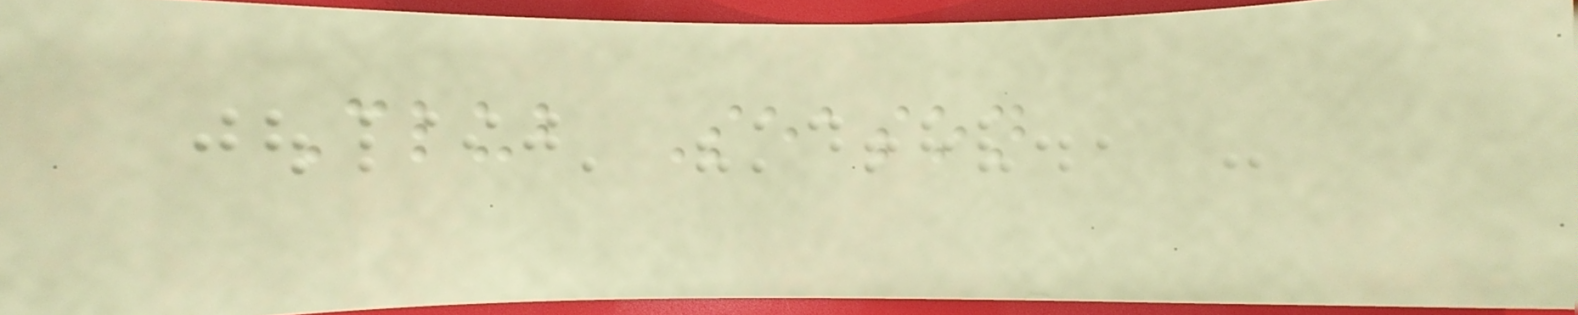Club Season
